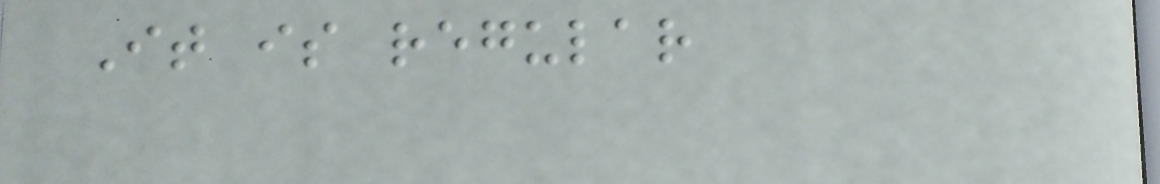It is regular
